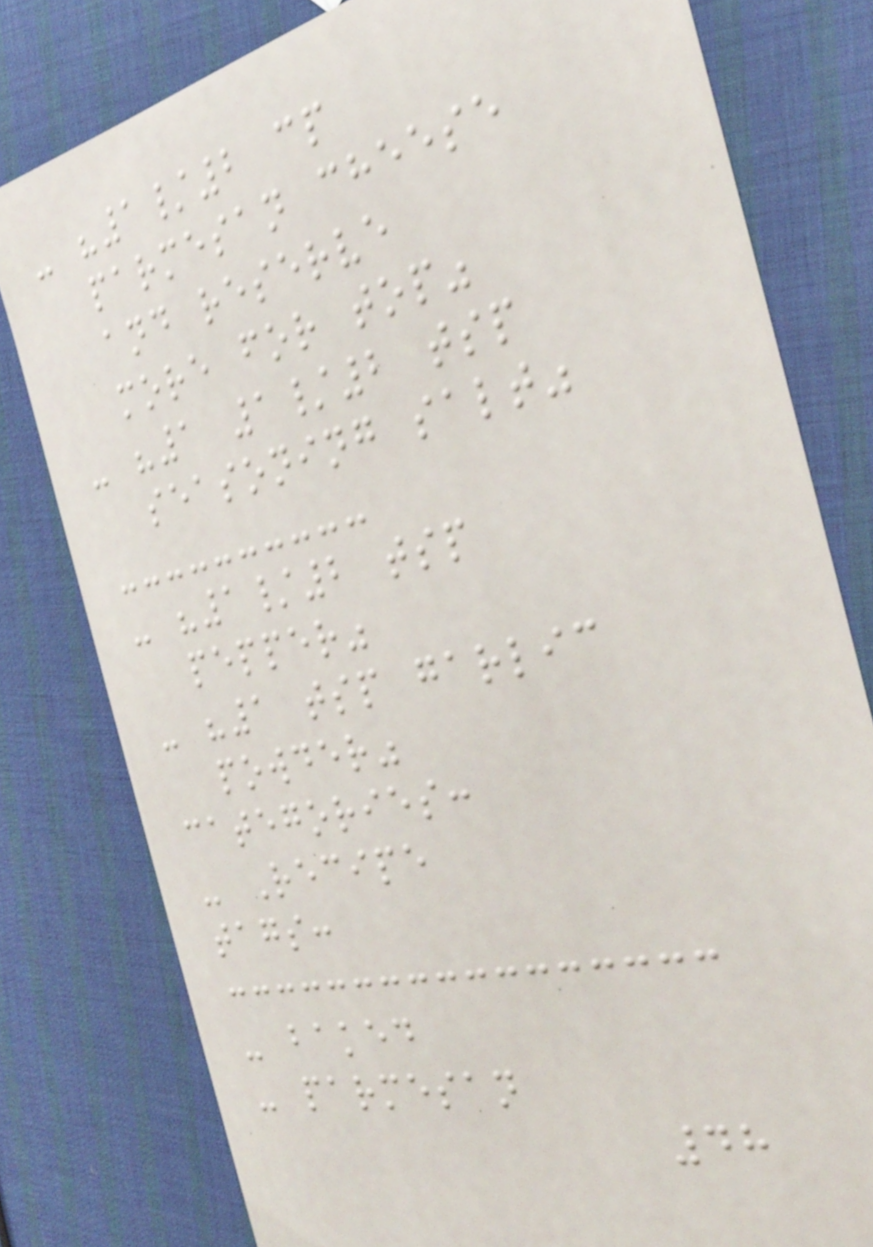- "1/2 cp
parmesan cheese
and reserve
more for top"
- "1 1/2 tsp
seasoning salt"
- "1/2 tsp
pepper"
- "1 tsp garlic
powder"
categories:
- Recipe
tags:
- baked
- parmesan
48
